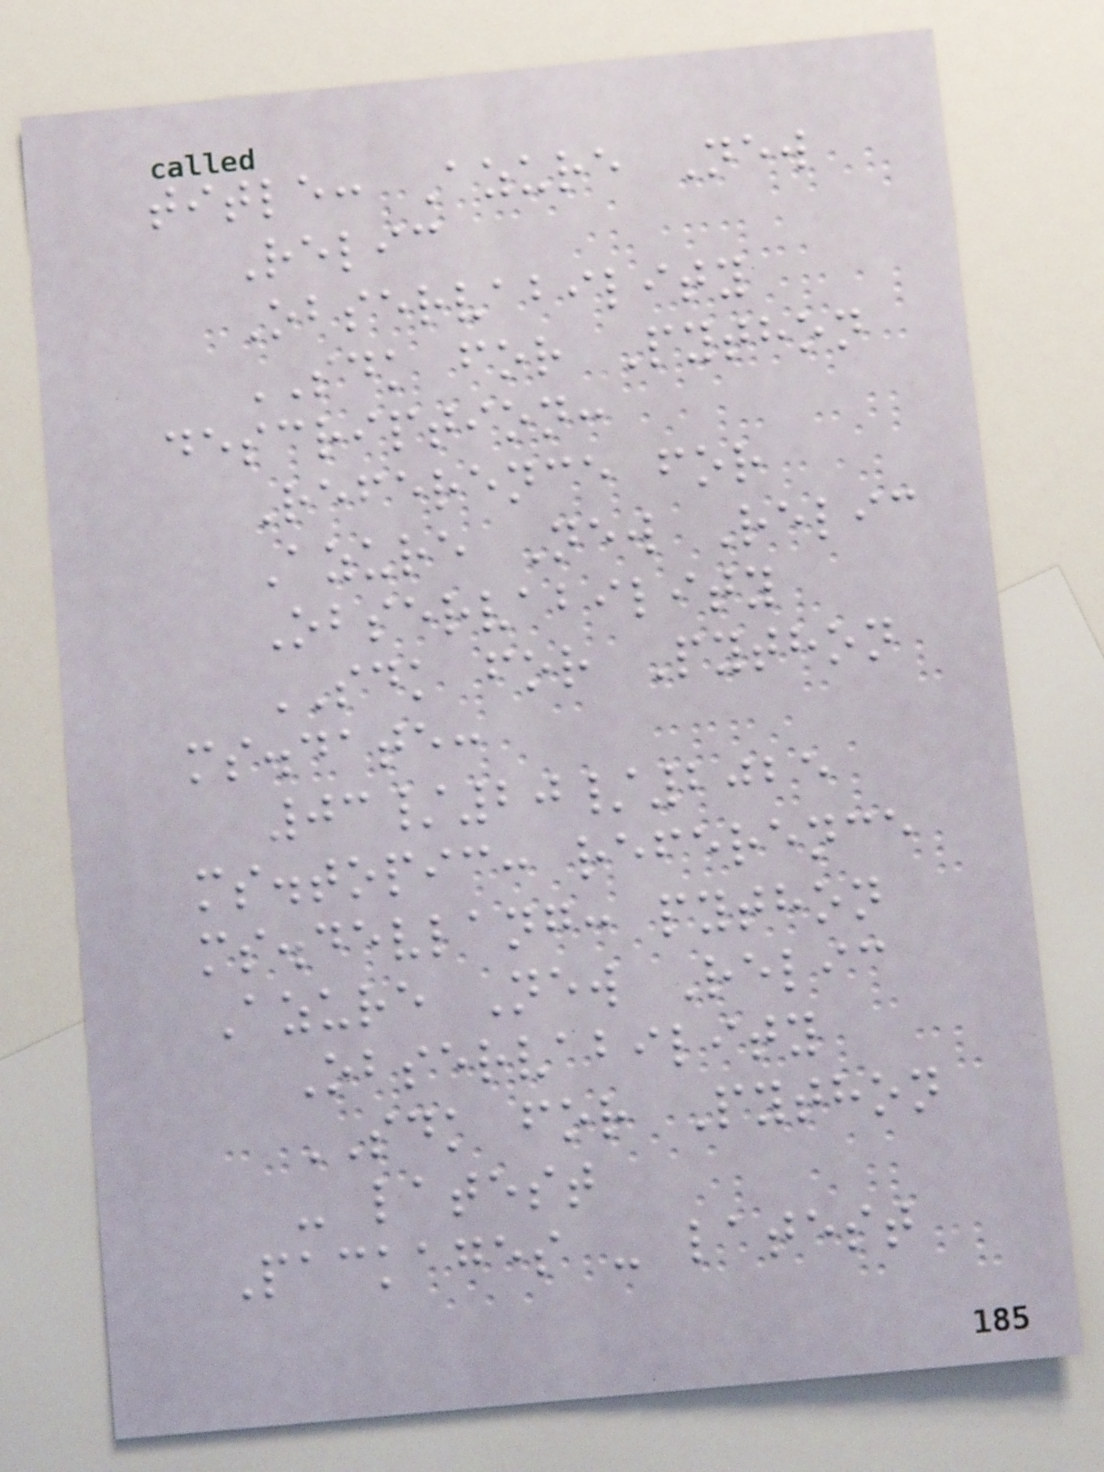title: Azure New
Relic
Observability
SDK for Python
description:
Reference for
Azure New Relic
Observability
SDK for Python
ms.date:
03/20/2025
ms.topic: reference
ms.devlang: python
Azure New Relic
Observability
SDK for Python
- latest
Packages - latest
